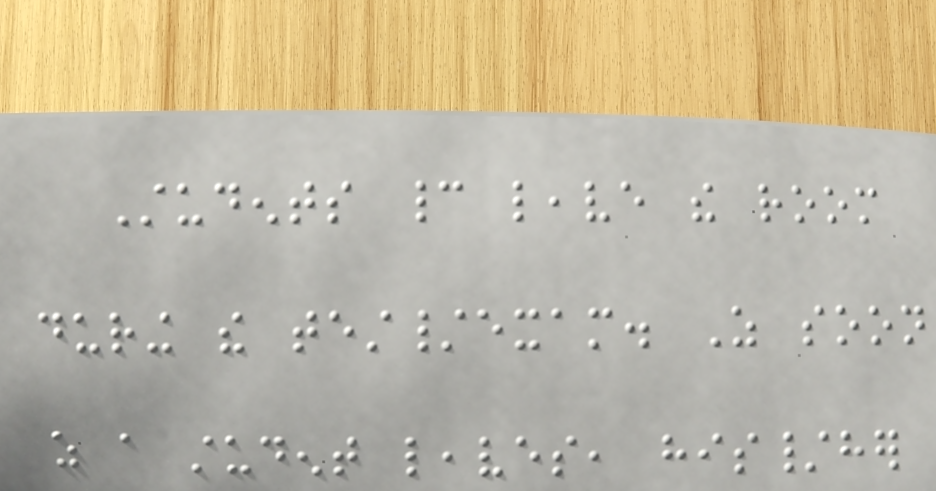Students cannot leave the room
during the test/exam. As soon
as a student leaves, his/her
